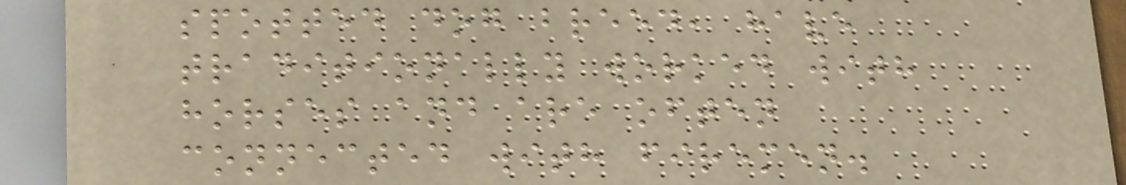spotted dog breed, have
traditionally worked with
horses and are often
connected with firemen.
